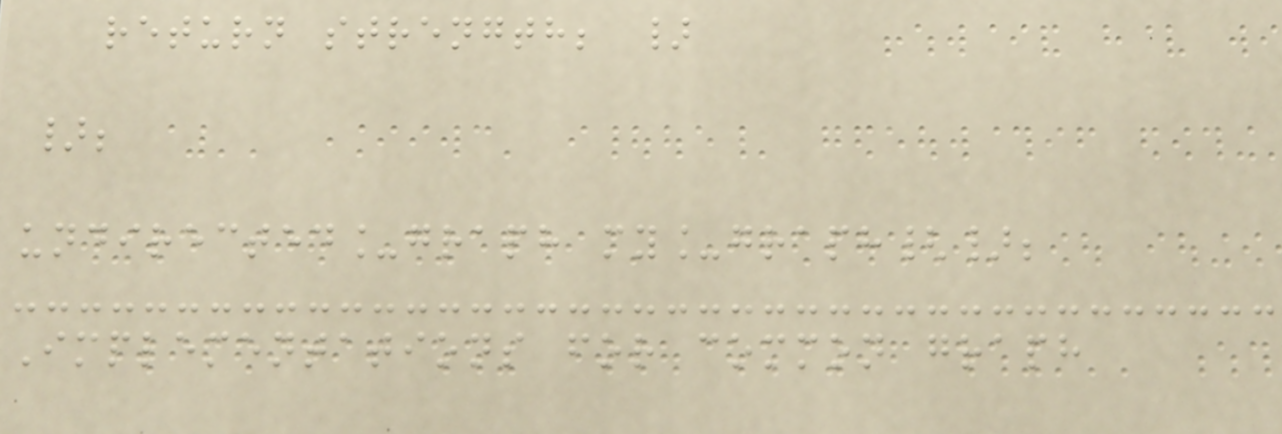return strength; }
};
undirected_graph my_graph{};
Implementations for common graph
